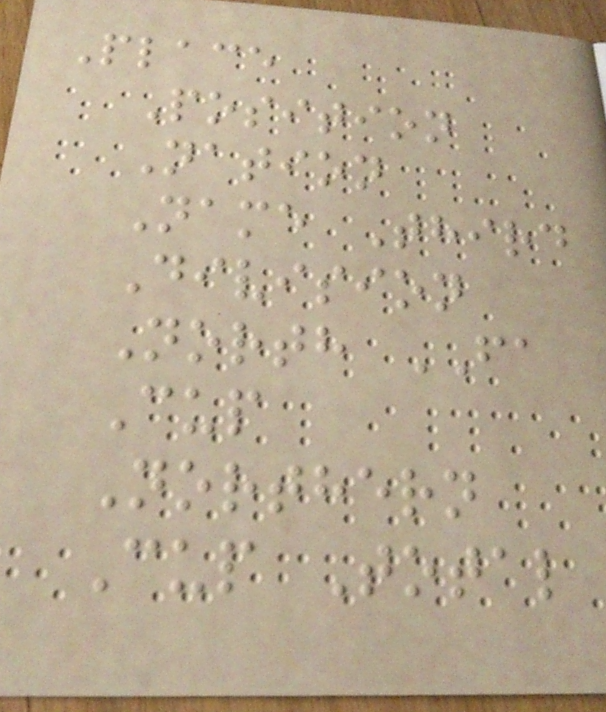Place
Position
Nation
Name Third
Division
North FA
Cup
Northern
Cup Total
